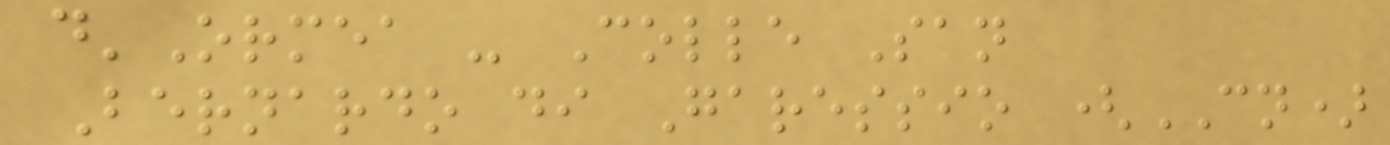d'Ormea - Colle San
Bernardo di Garessio (CN)
